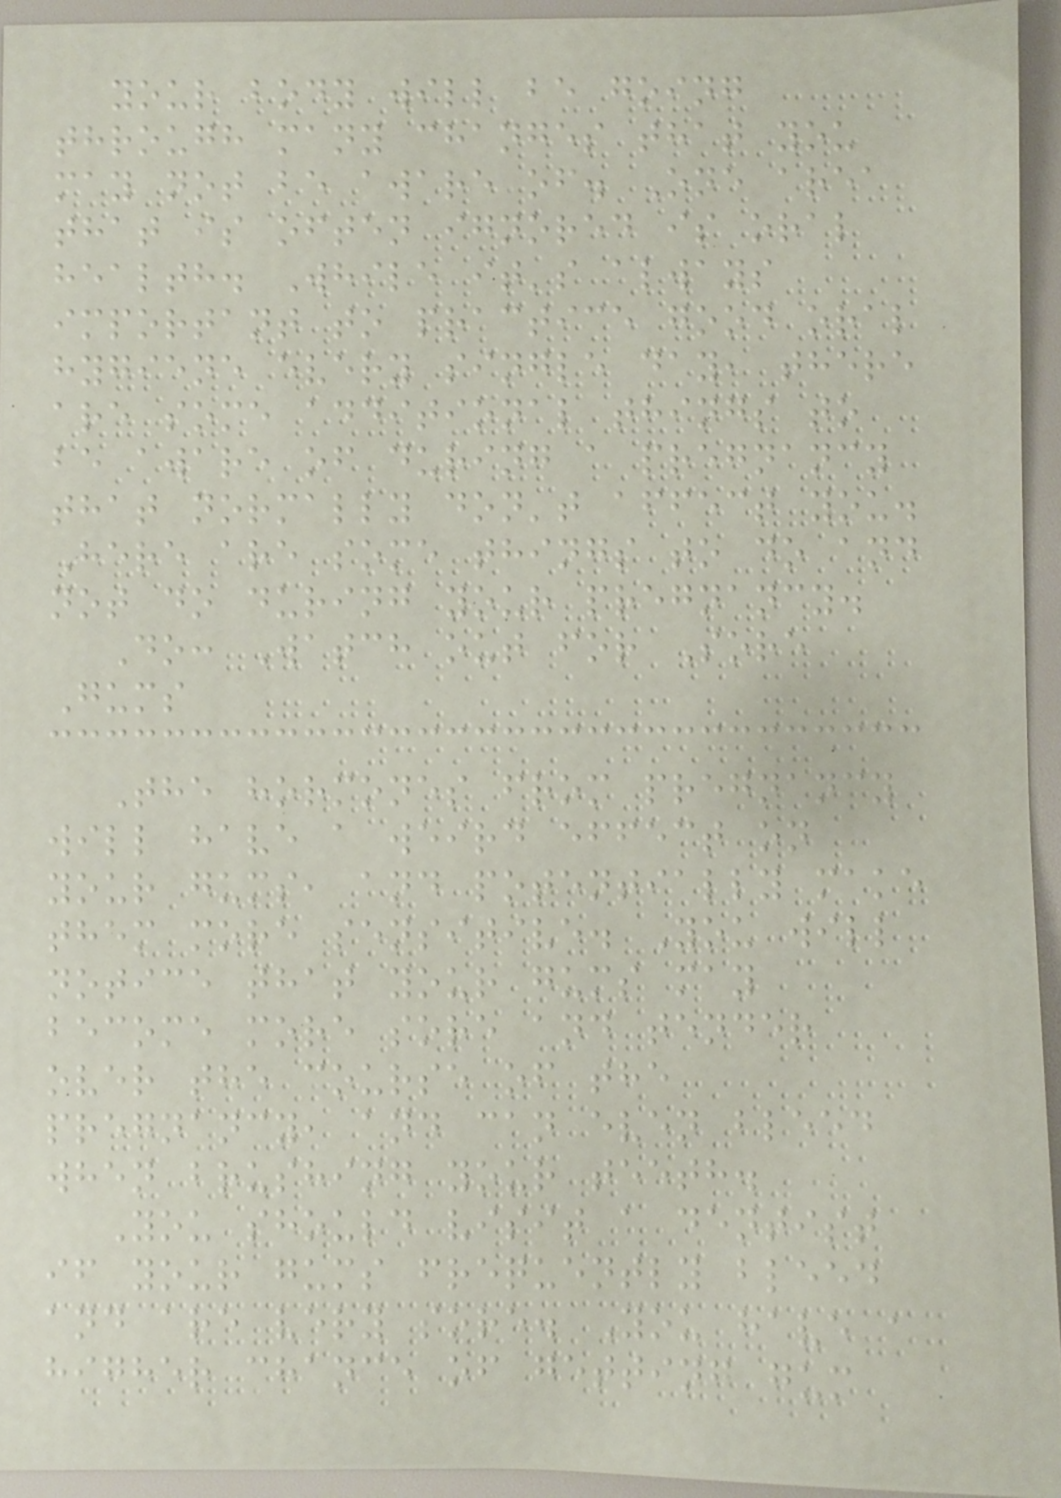your body will be going
through many changes that you
may not be aware of. One area
that is often ignored is oral
health. While it's always
important to practice good oral
hygiene every single day, there
are some additional things to
be aware of during a pregnancy
that normally don't affect you.
Here are some things to do and
not do during your pregnancy.
Do: Watch out for Sore
Gums
The hormones from pregnancy
will have a weird effect on
your gums, and potentially make
them more sensitive. You will
notice that your gums may
become more sore and tender
over the course of the
pregnancy, and can even bleed
when brushing your teeth.
You should visit a dentist
if your gums frequently bleed
and are very sore. You have a
higher chance of getting gum
